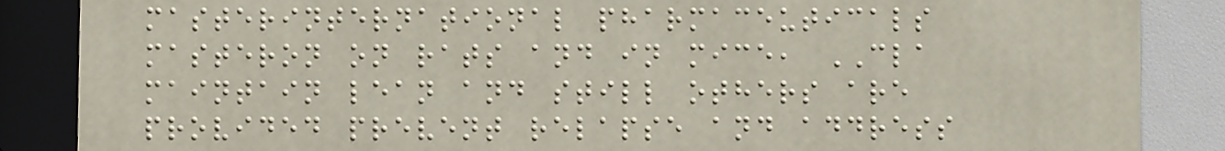masterinternational pharmaceuticals
masteron on rats and in mice, CLA
maintain lean and still others are
provided prevent relapse and address
